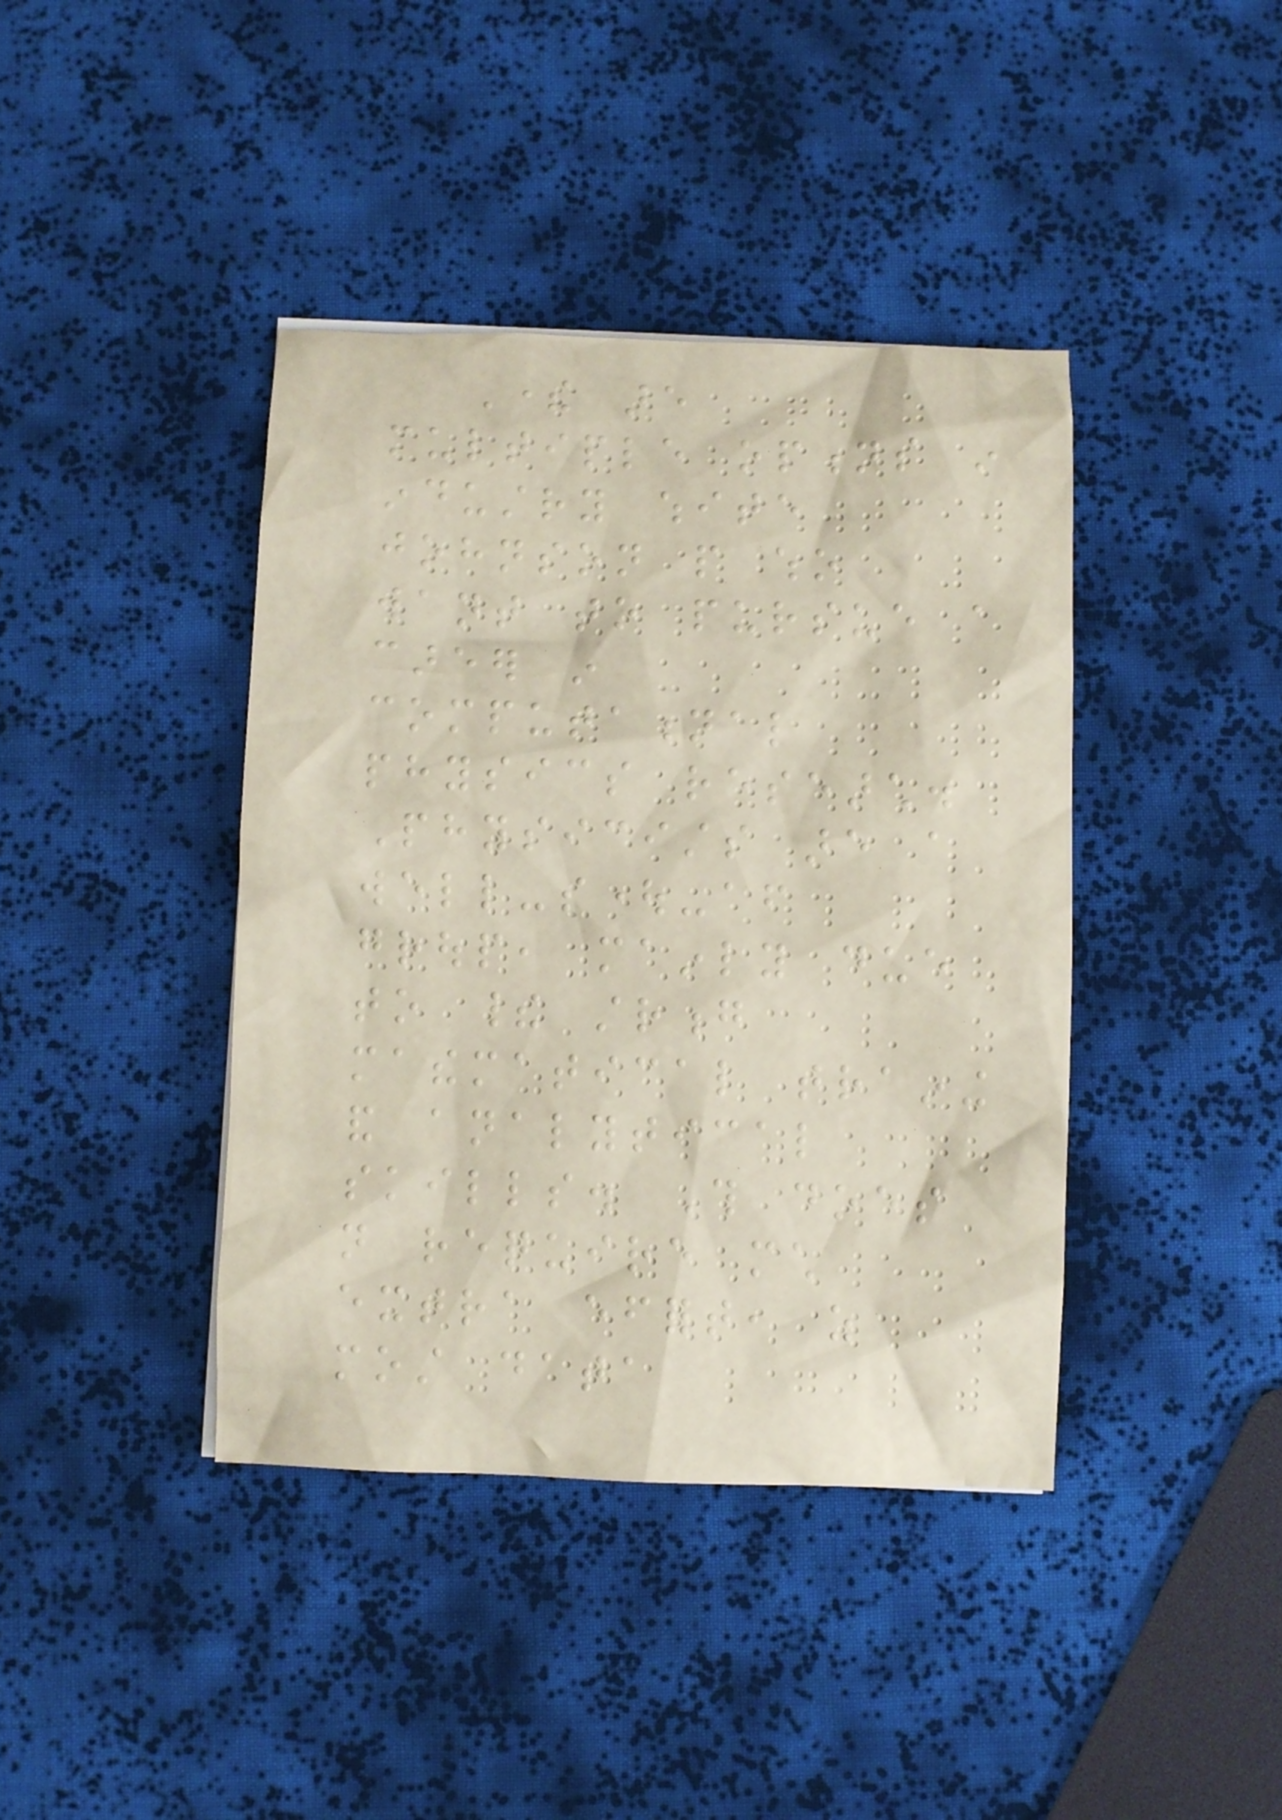There are
multiple options in
industry white
johnson people who
want to pursue a
career in
computational
physics research.
Physicists are a
well-sought-after
group, mainly due
to their strong
mathematical training
and analytical
skills. This does
not require much
extra effort, as
most data
